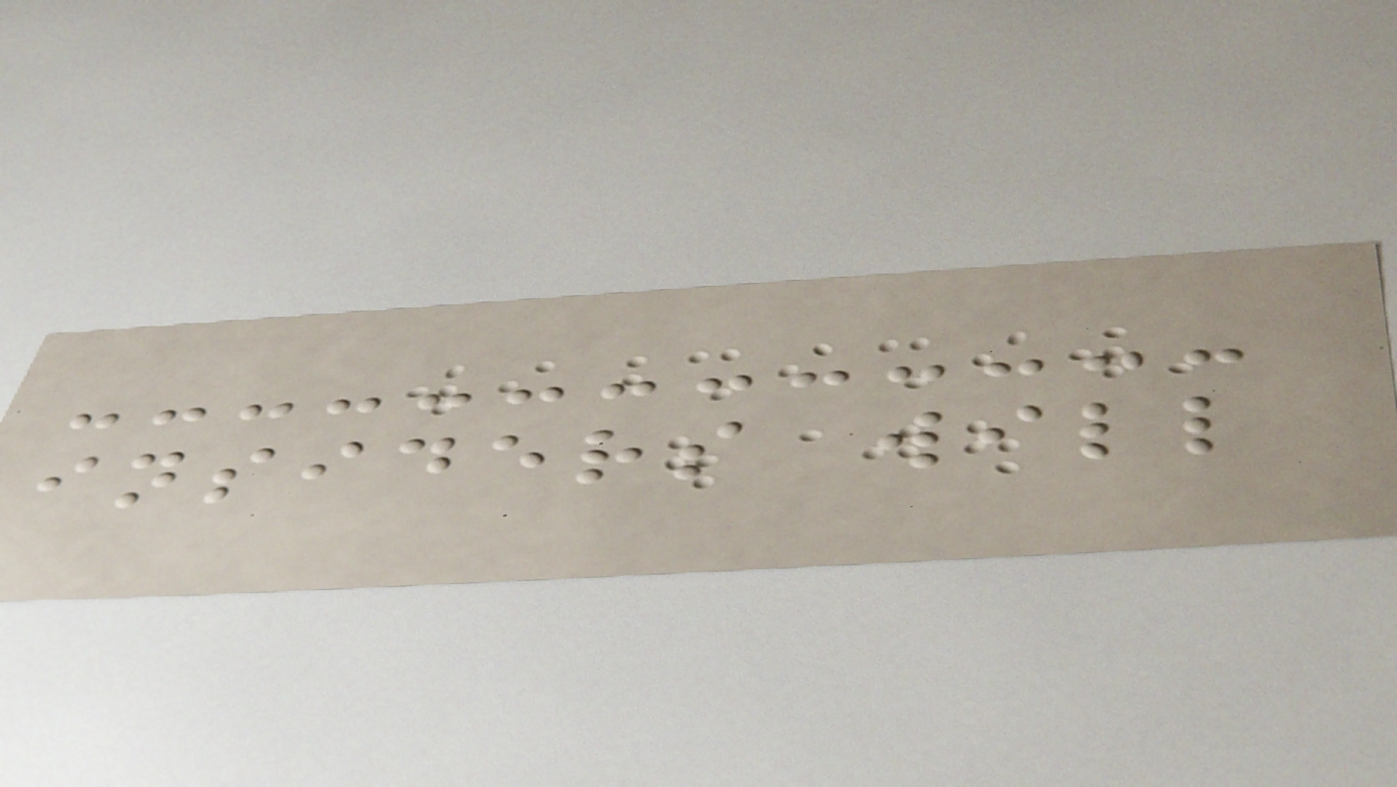insiders will
